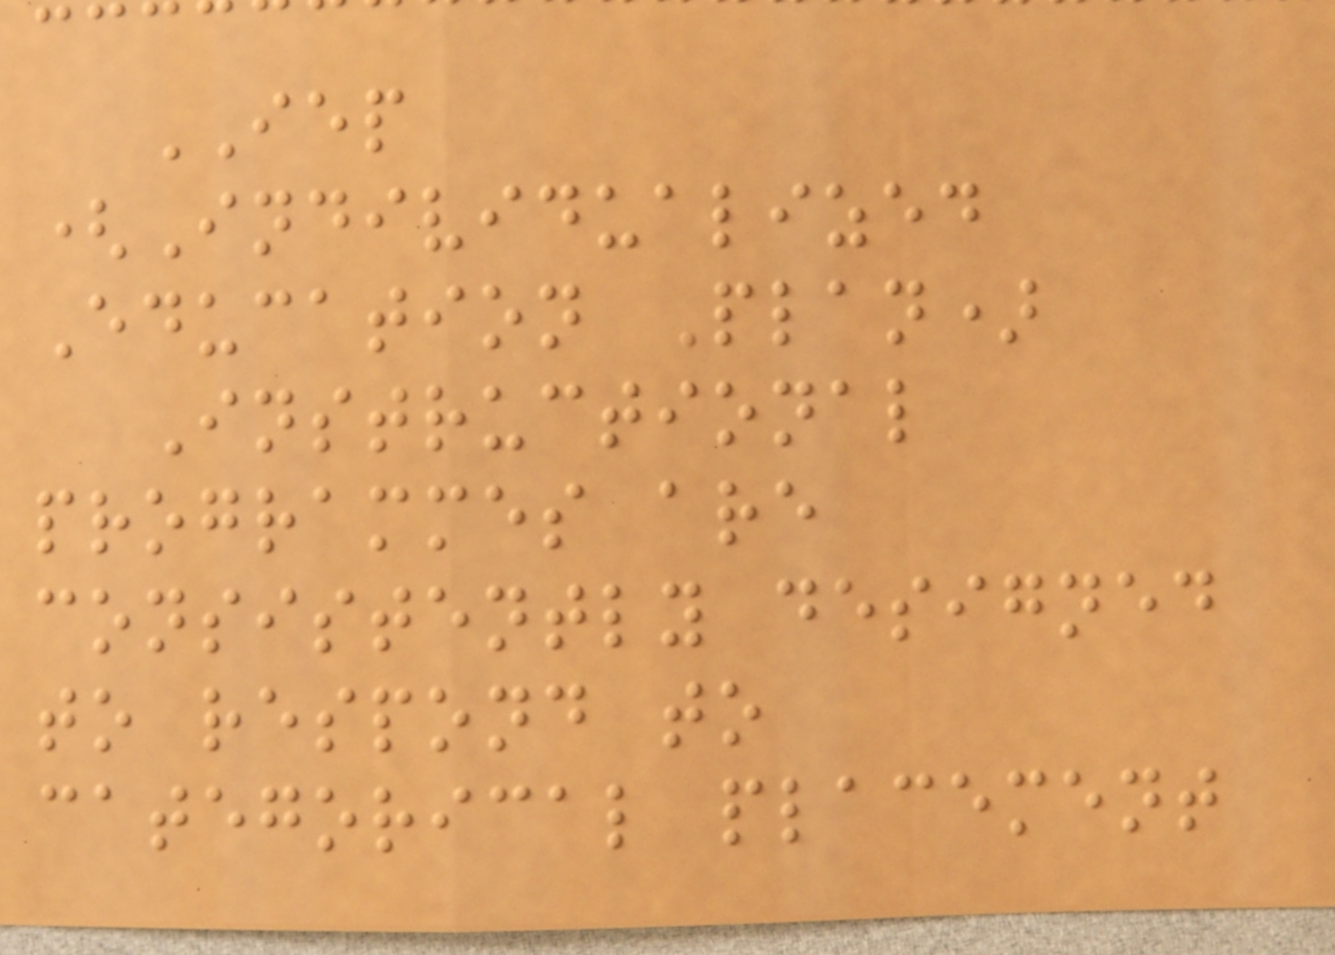IEP
(Individualized
Education Plan)
Instructional
programmes are
consistently designed
to respond to
categorical placement
